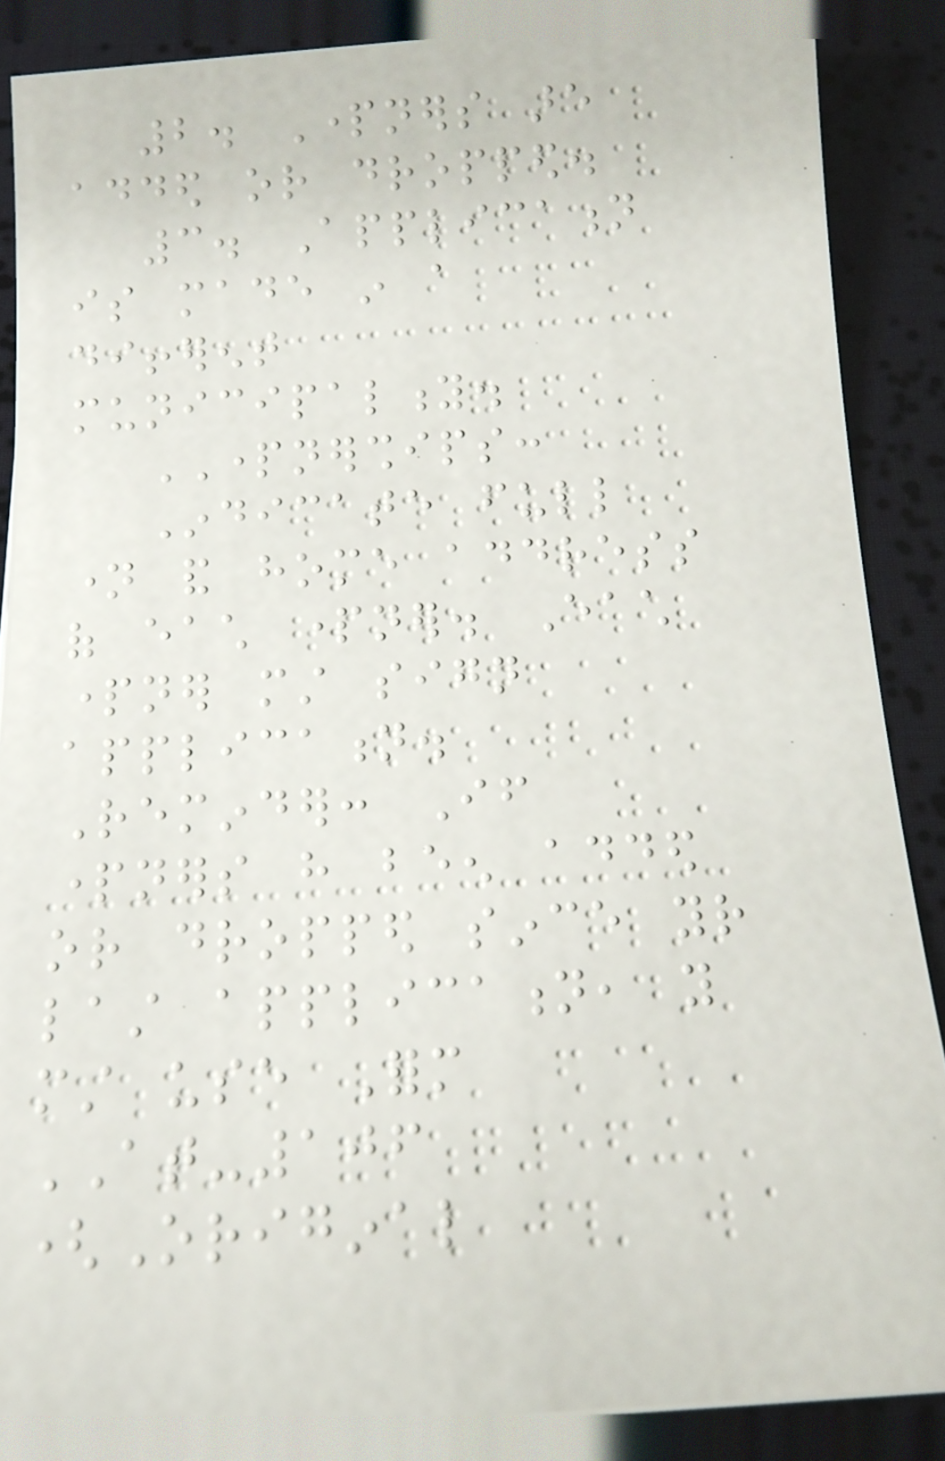2. Partners are
added or dropped.
3. Application
is made in a
different
municipality.
PARTNERSHIPS:
Indicate full
name and home address
of each partner. Each
partner must sign
application.
Reminder: If
partners have been added
or dropped since your
last application, you
must use Form
AT-106
(Original
